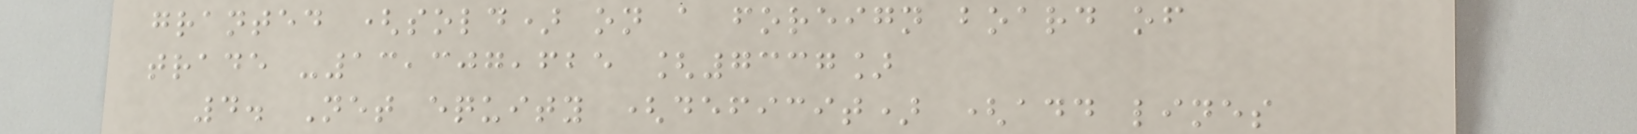granted (sold) on a foreign board of
trade -13,307,625 [7337]
4. Net equity (deficit) (add lines
